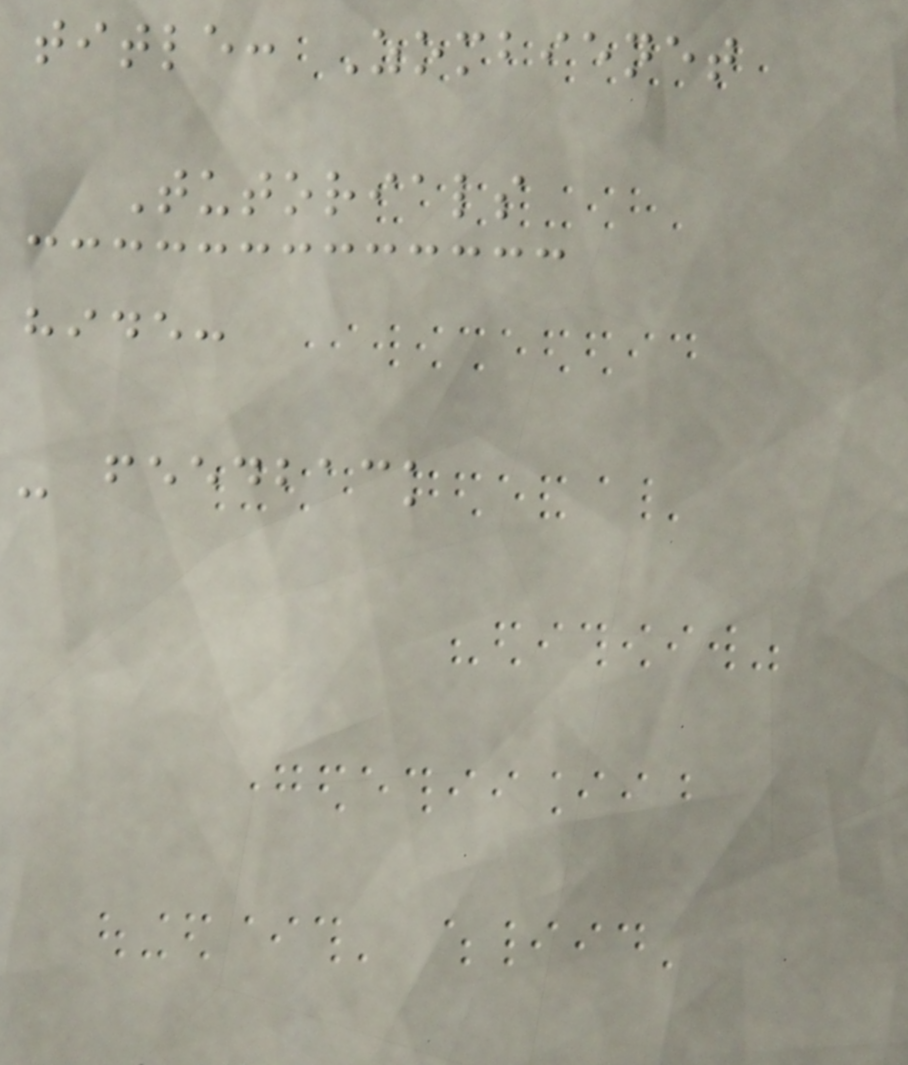title: Zombienet
Tutorials
hide:
- feedback
